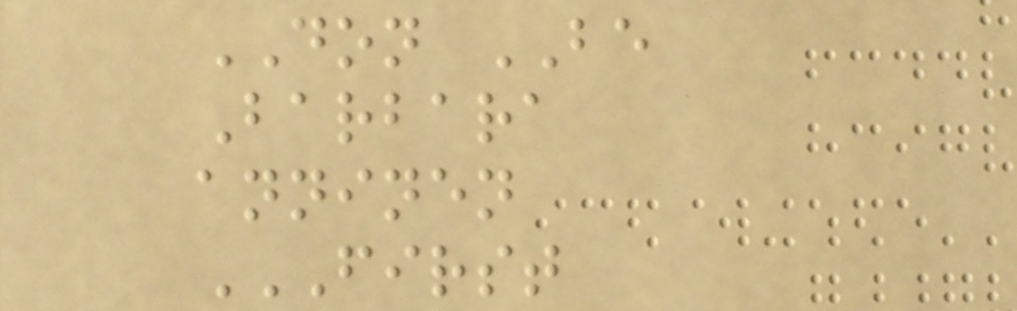DON BE
Barbara
anninen
FIRST
